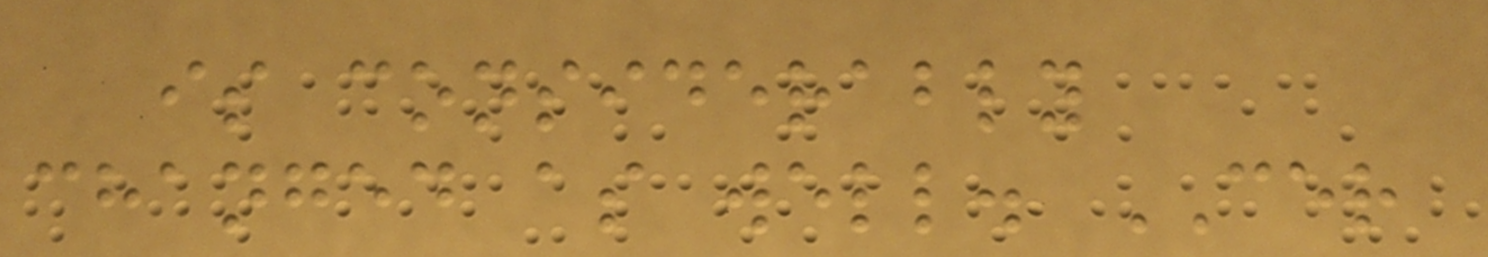is considerably
changed as well. CER
